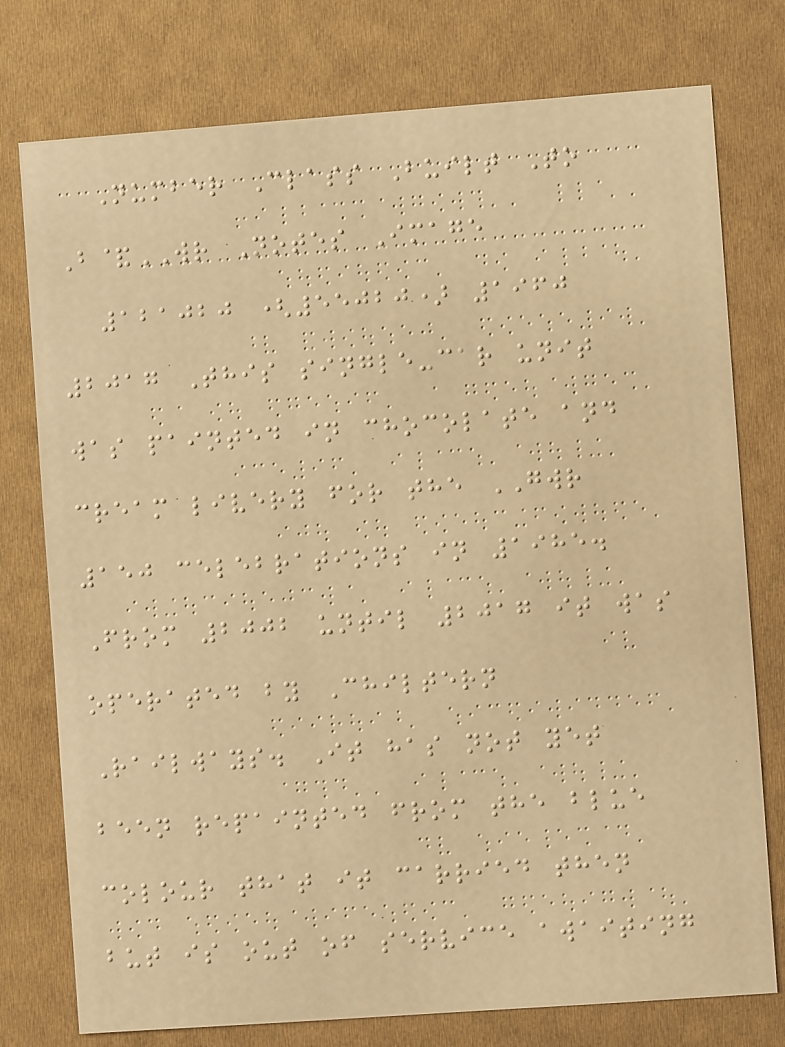Number Class Built To
B&WR Notes Image
121020 (55020) 1960
2017 This single-car unit
was painted in chocolate and
cream livery for the GWR
150 celebrations in 1985.
From 2002 until 2017 it was
operated by Chiltern
Railways. It has not yet
been repainted from the blue
colour that it carried then
but is out of service awaiting
